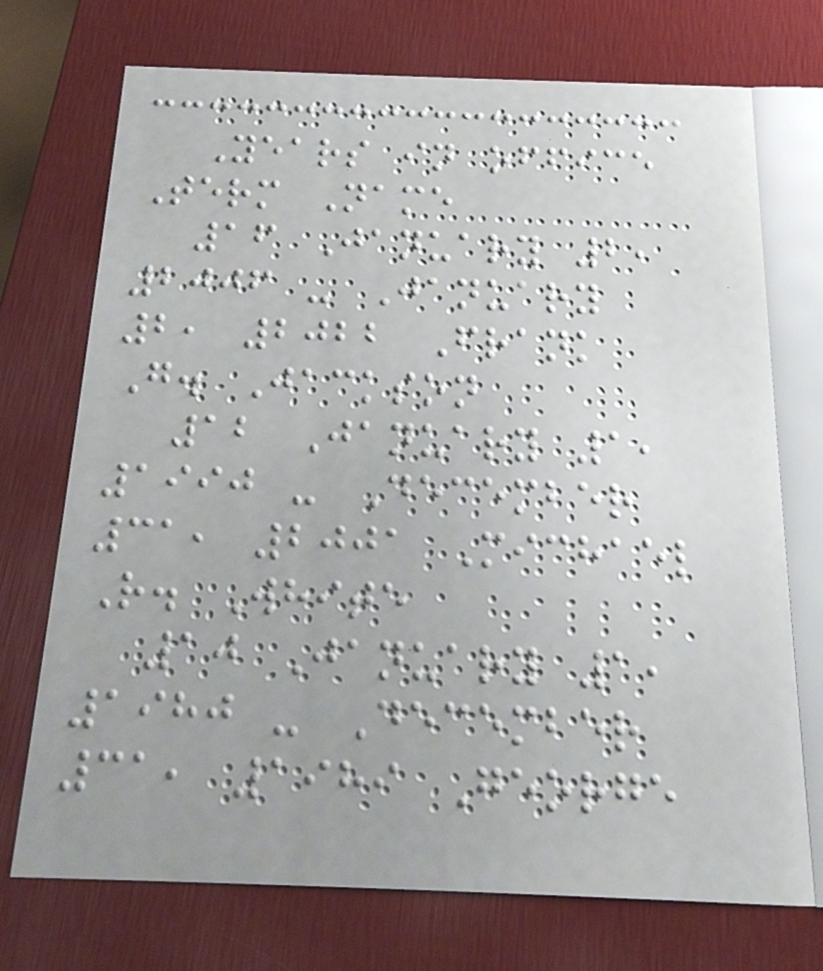Years in office
Term Name
16 January 2,
2006 - January
2, 2022 Frank
G. Jackson
12 January 1,
1990 - December
31, 2001 Michael
R. White
10 January 1,
1980 - December
31, 1989 George
